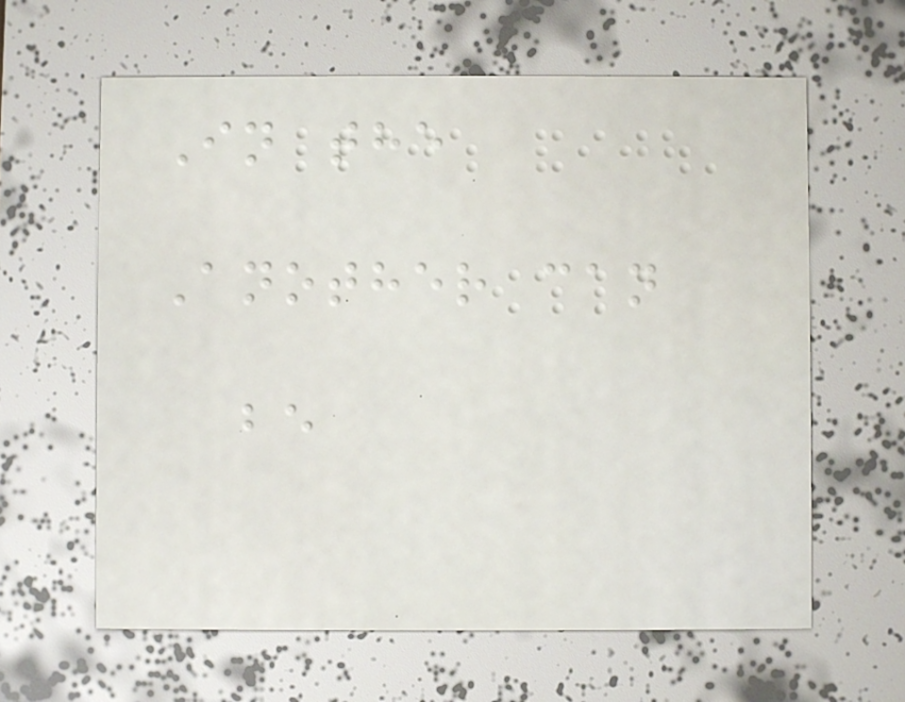In the
Another can
be
